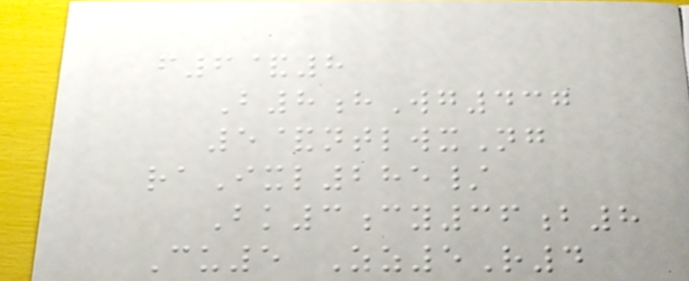f6&8
B8hWg437
5&ntlwxNg
raIxl285/
Bk3cy36b8
Cu5 Zz5R4
